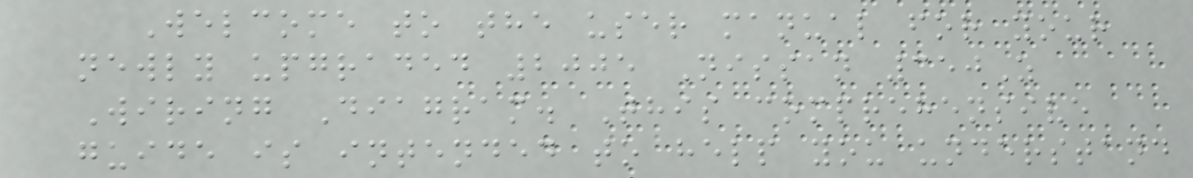Welcome to the user manual for your
newly upgraded 2005 Nissan 350Z
Wiring Diagram. This comprehensive
guide is intended to help you understand
